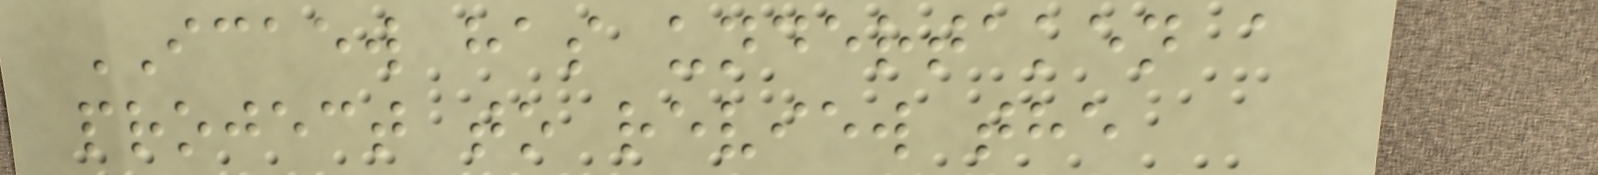ICAEW has undertaken a
project to review the
